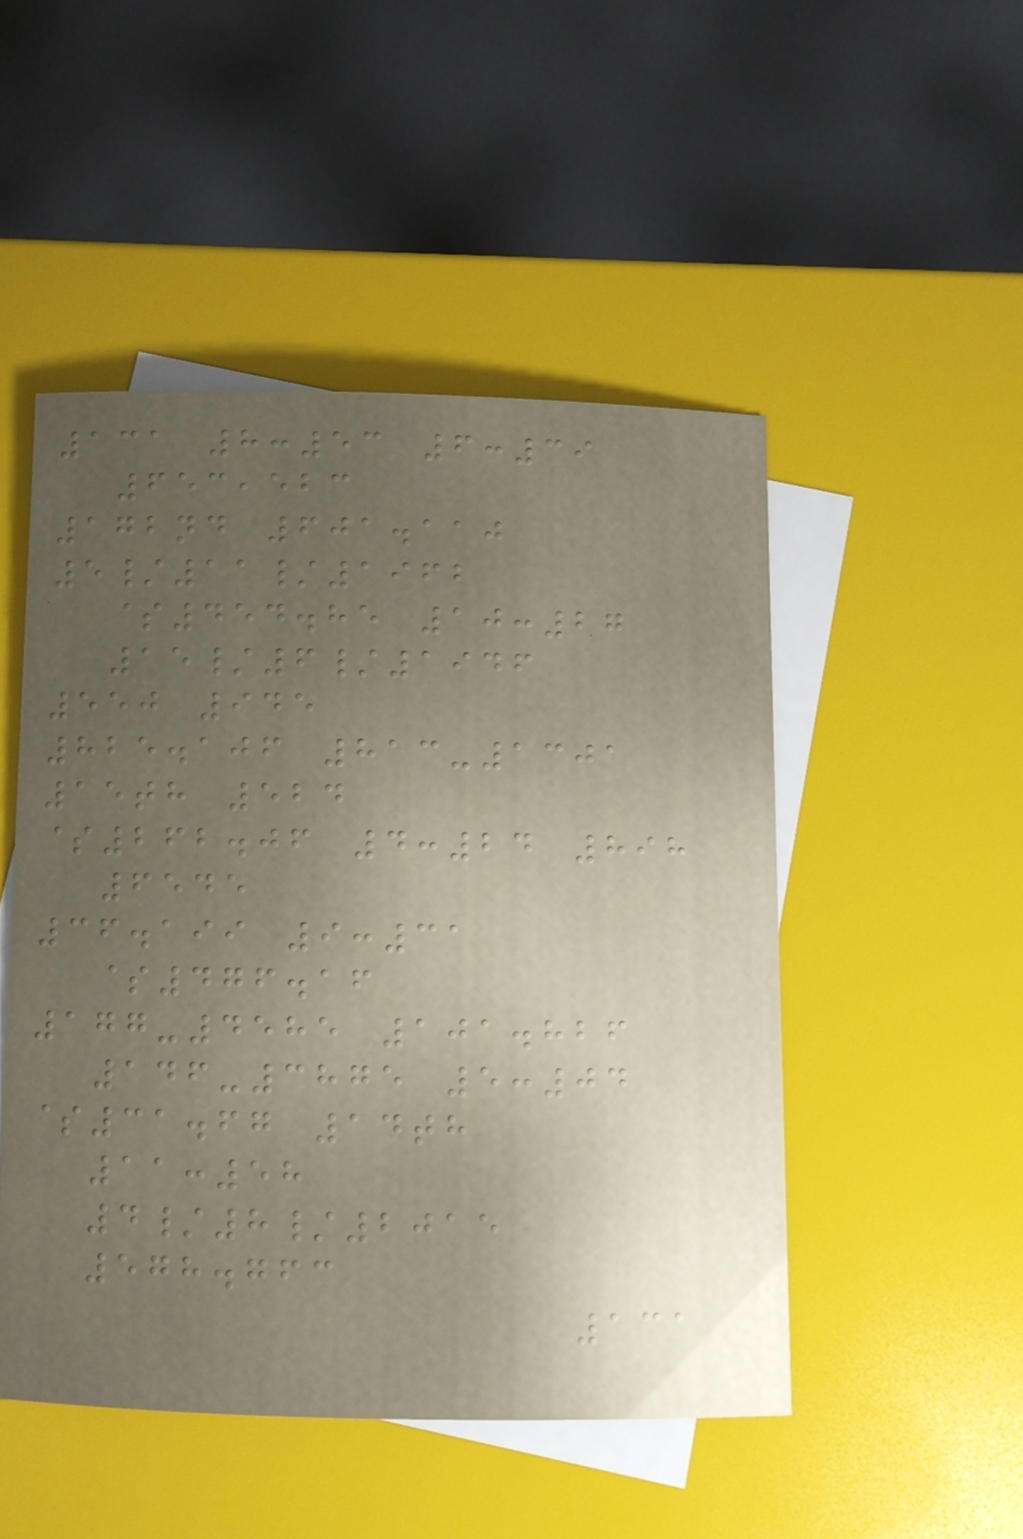131 8:53 6:39
653,523
172nd 601.110
5/11/1962
$454.85 10:27
15/6/1946
550 945
825.106 813-1301
15th 524
$262.06 4:24 898
6545
36.199 9:31
$476.16
177-4585 101.826
146-3875 5:04
$31.67 14th
11:58
4/8/2015
578.763
131
